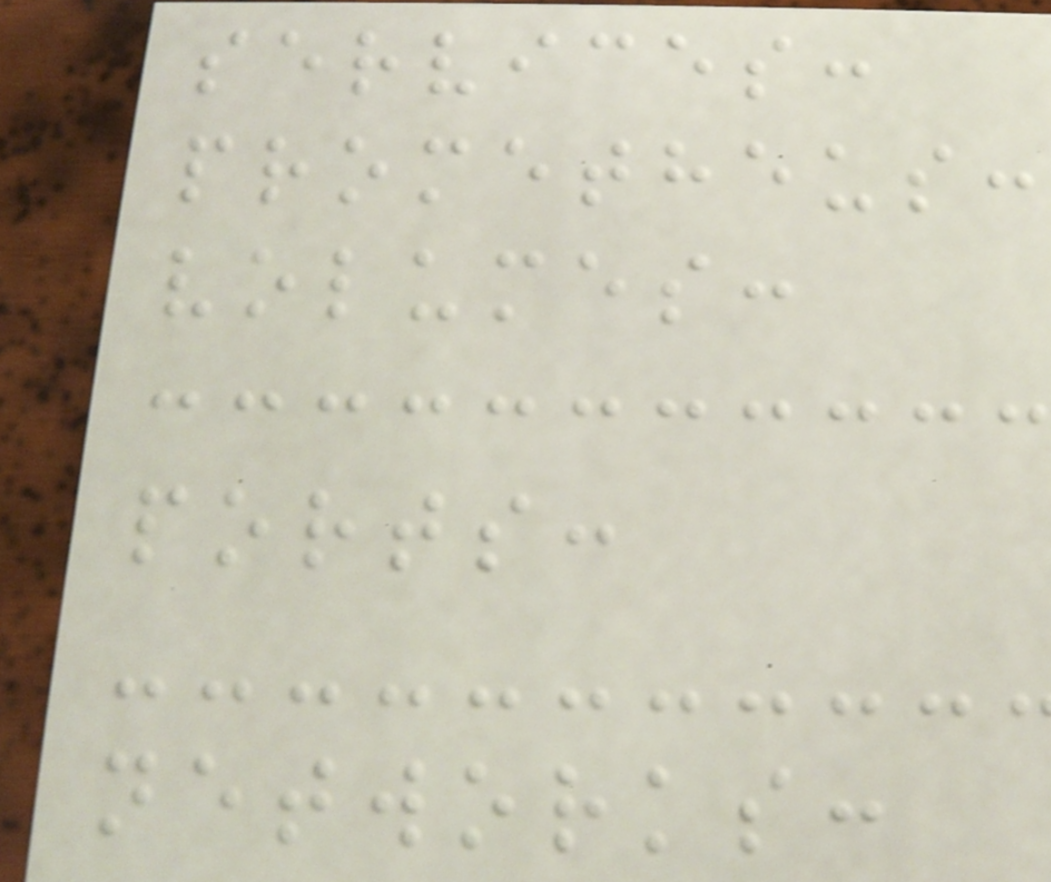services:
prometheus:
volumes:
ports:
networks:
